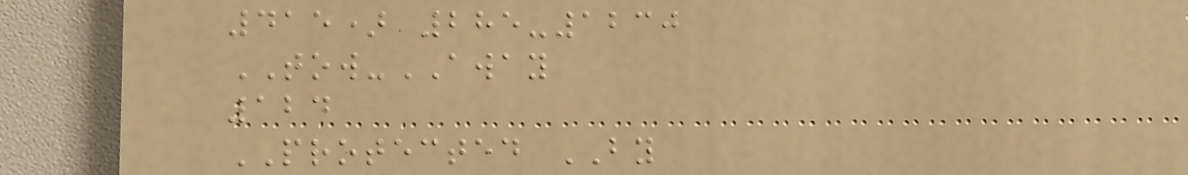415) 285-1230
TOW-AWAY
124
PROTECTED BY
